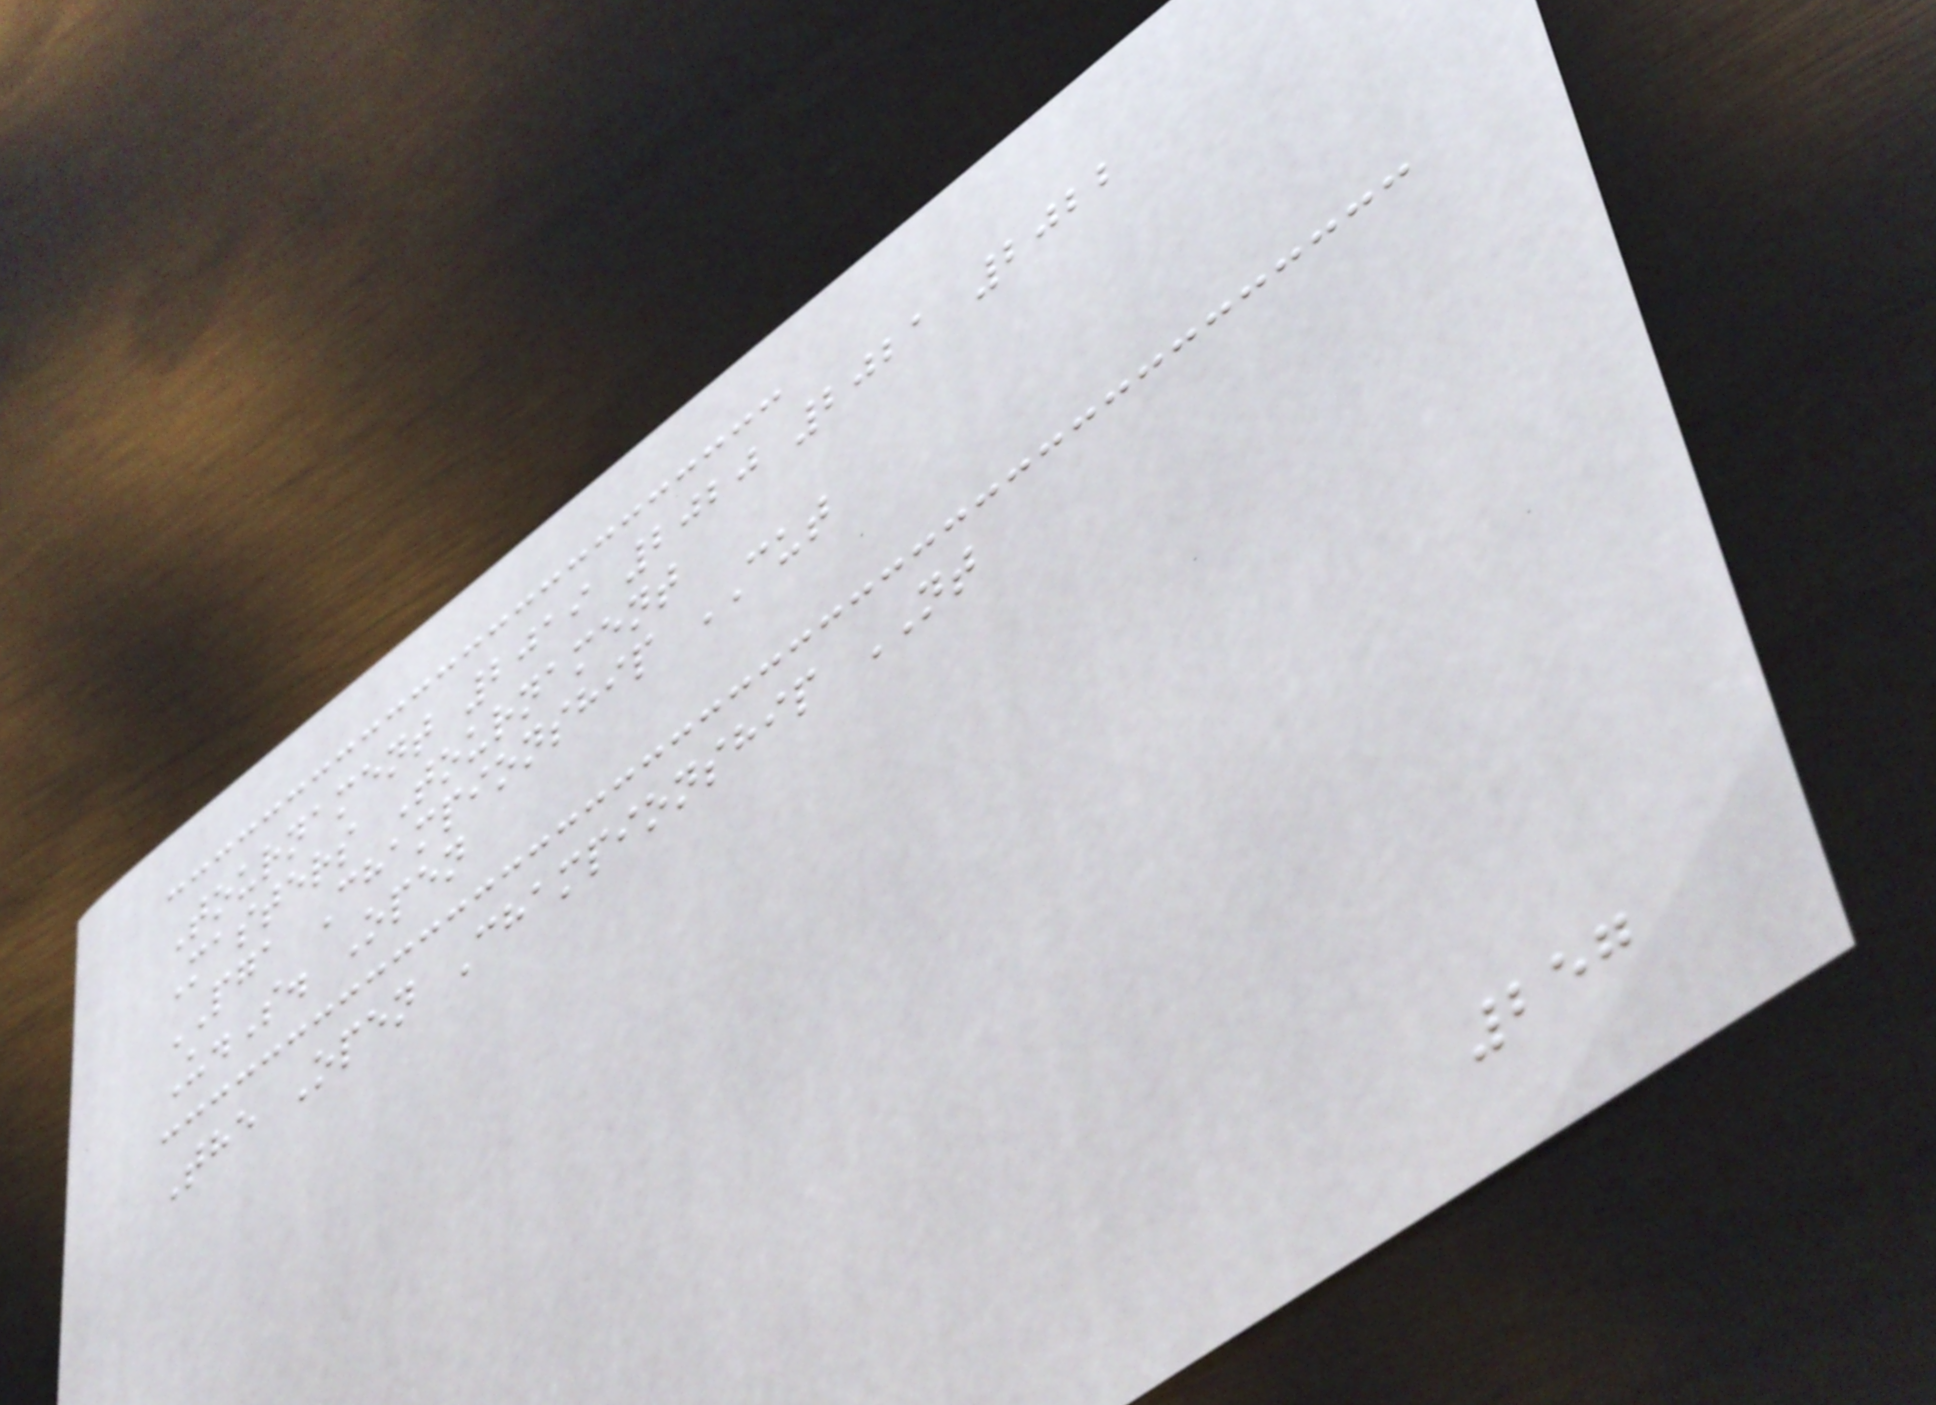Tournament 2019 2020 2021 2022
Masters Tournament
PGA Championship CUT
U.S. Open
The Open Championship NT
257
